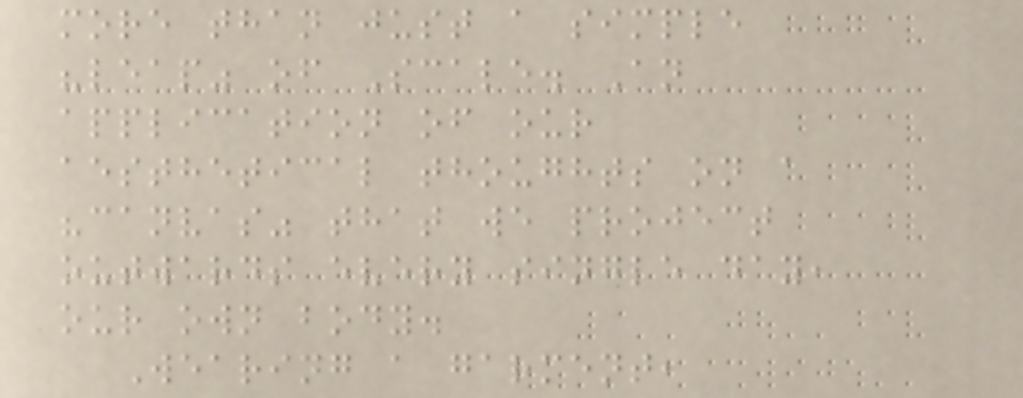more than just a simple
"leap" of Scale. An
application of our
aesthetical thoughts on a
"canvas" that we project
outwards every single day,
our own body.
Wearing a garment,
